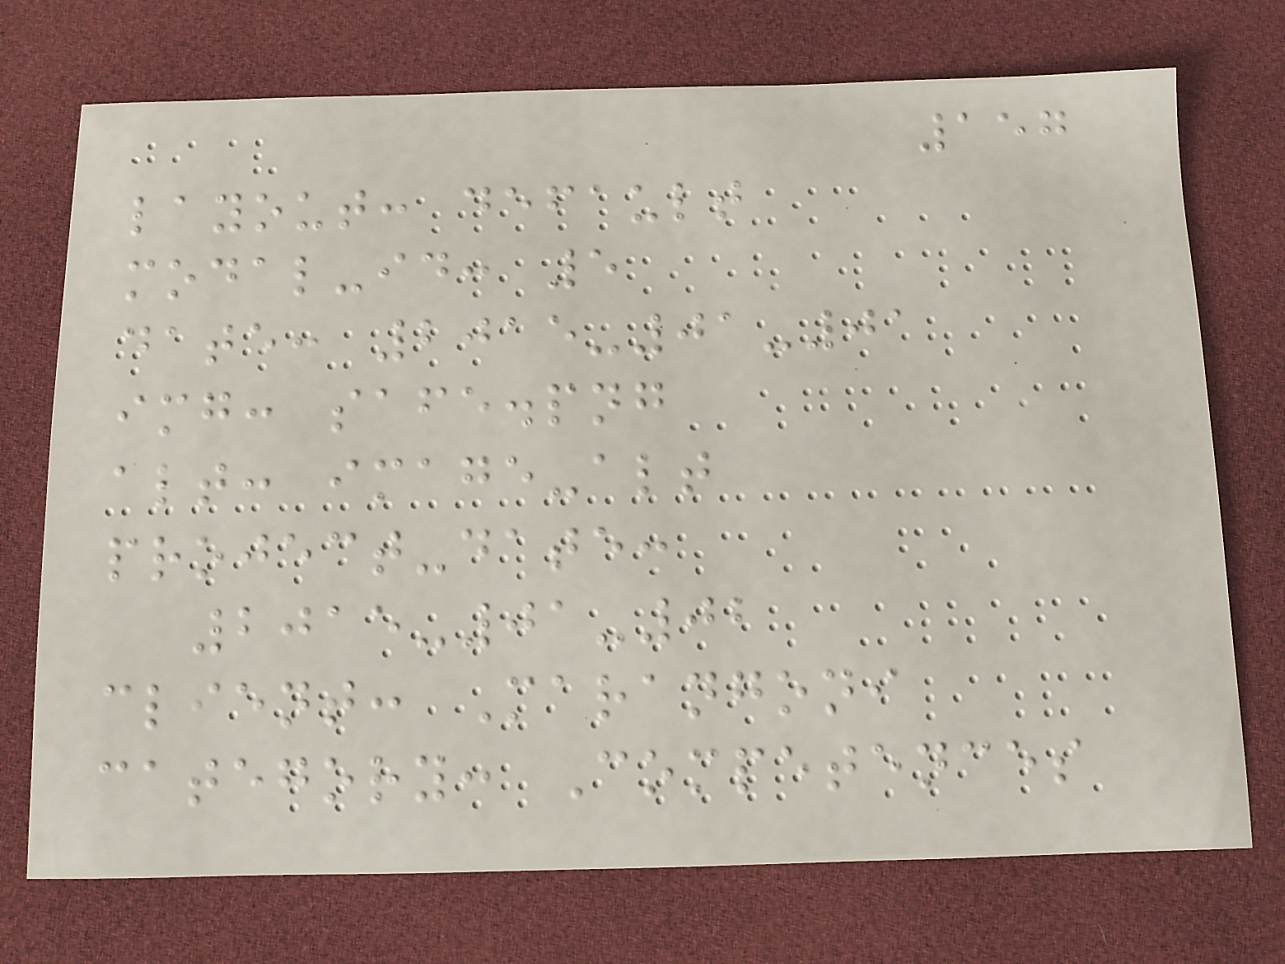157
layout: default
modal-id: 5
date: 2015-01-01
img: safe.png
alt: image-alt
project-date:
2015-01-02
client: Marangoni
category: Competences
